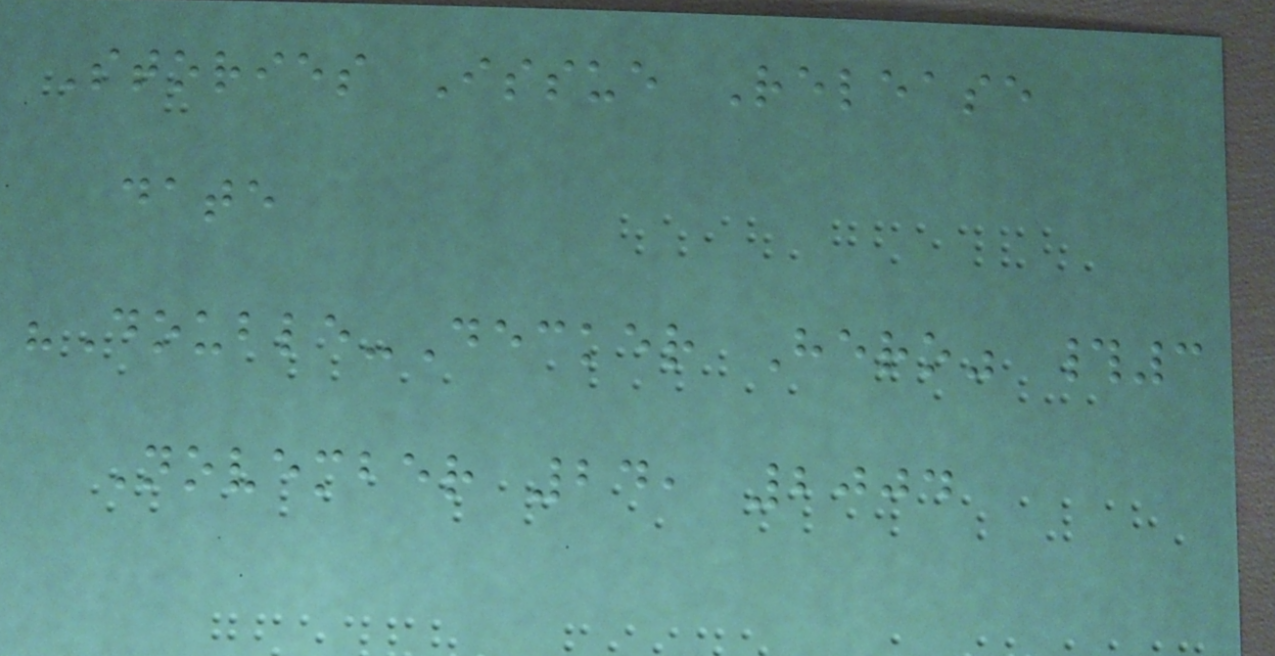Stories Issue Release
date
"Double-Decker Hero" #3
November 24, 2004
